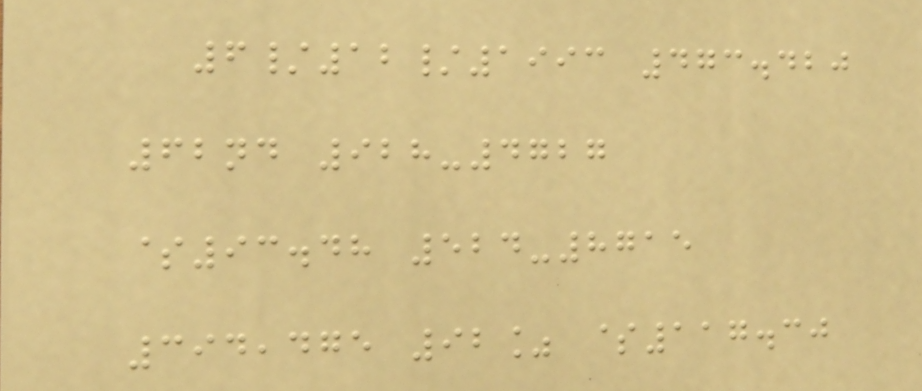6/12/1993 473.420
62nd 928-4727
$93.48 524-8715
394,475 92% $117.30
